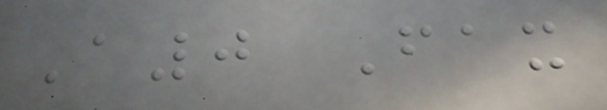A0 Fax
